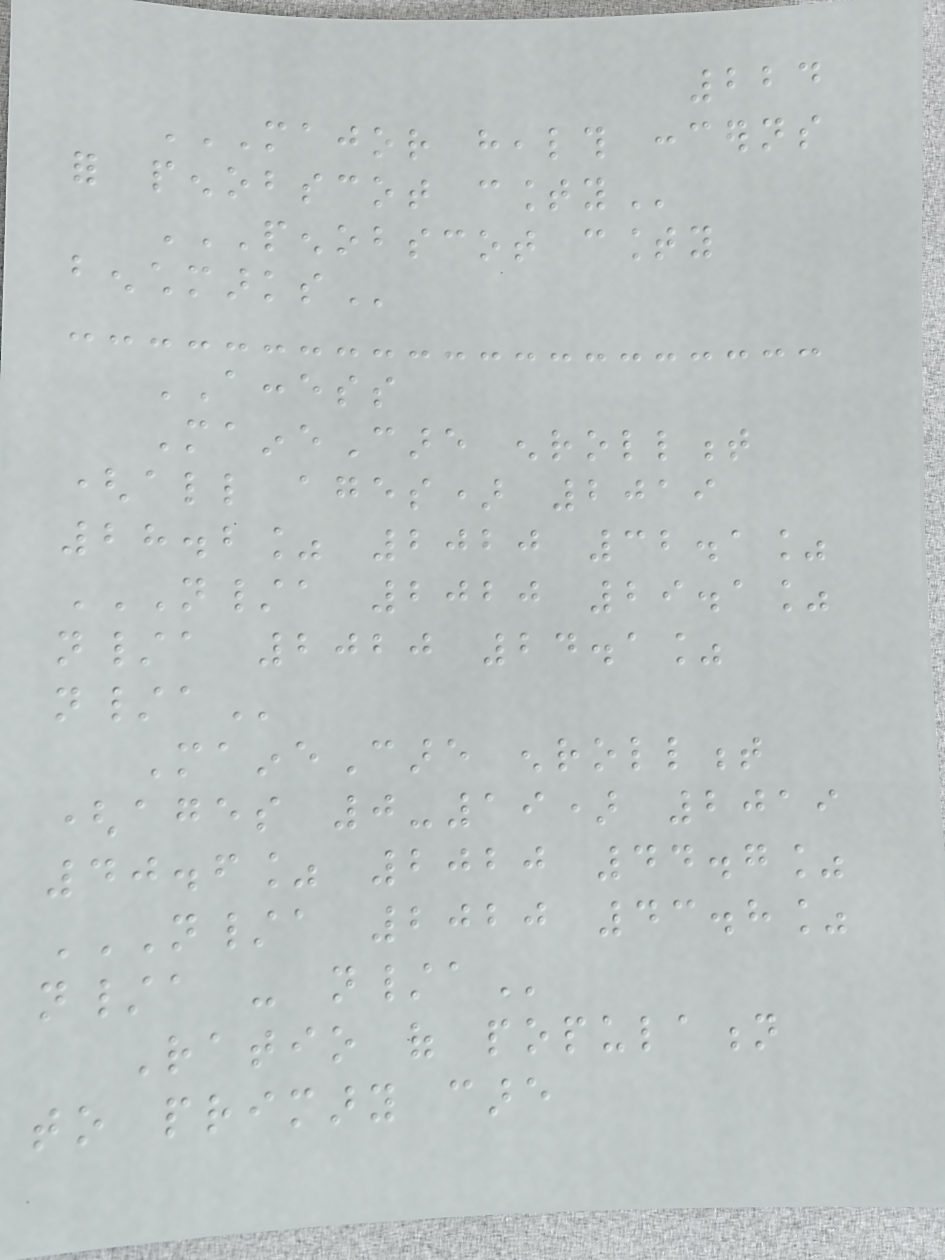224
MAJOR HEALTH CONCERNS
FOR PENOBSCOT COUNTY
PENOBSCOT COUNTY
BENCHMARKS
ACCESS
MaineCare enrollment
(all ages) 2019
28.2% 2020 32.1%
N/A 2020 29.1%
N/A 2020 24.1%
N/A
MaineCare enrollment
(ages 0-19) 2019
40.6% 2020 44.7%
N/A 2020 43.8%
N/A - N/A
Ratio of population
to primary care
